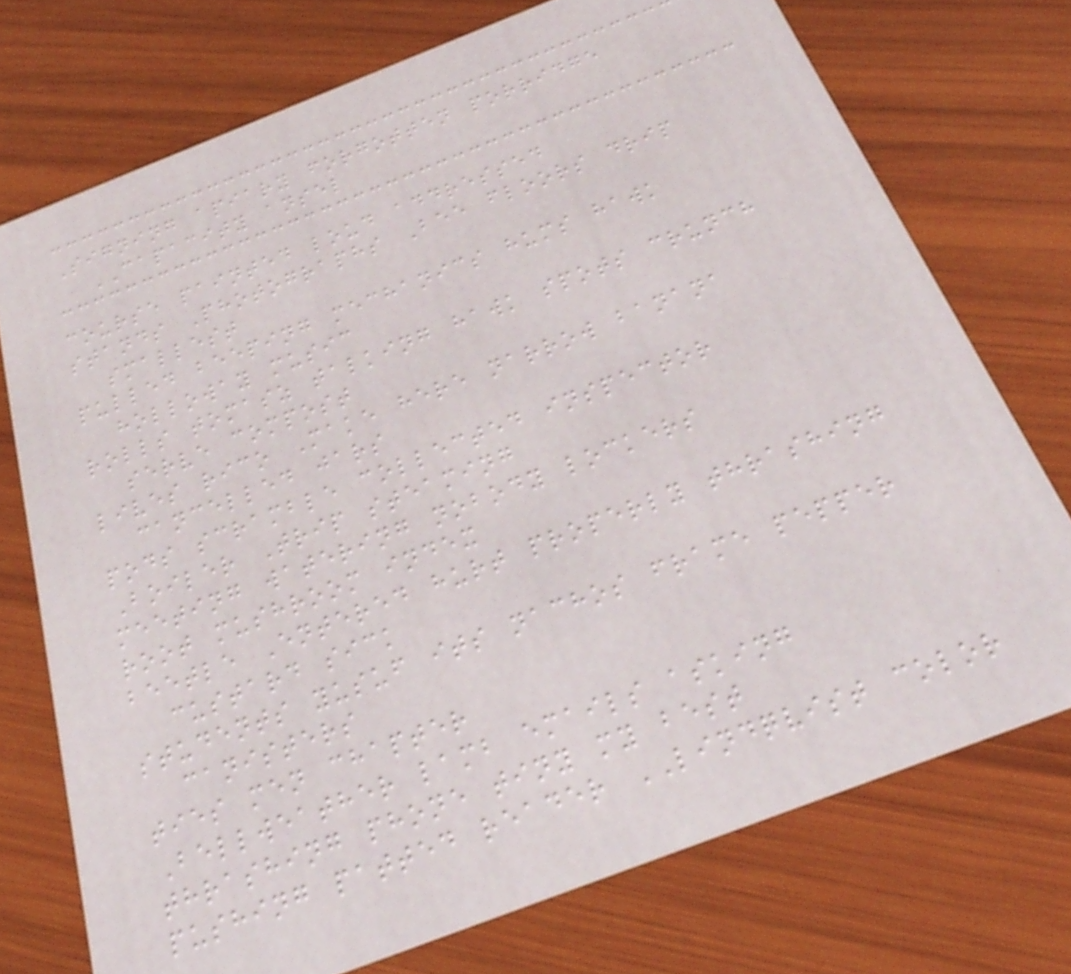Signing apiary forgotten porridge
CAPACITY ansel
course painted loud addressed
stands Photographs Bee floors drip
smallest
pulled beeping mechanics hums hawk
holloway music
rolls tomasz talking hawk spots crunch
serve compost
lives rico Make here narrow banana
cancelled jars
pods scramble collected inspector
Boiler Trip steaming
meeting watering nobody lockers
root mushroom index
beetle Entered hurt properly thrashing
custard sick
students yusuf its nachos frame pepper
canisters
ties men chapter
Bellweather lamb emails asking
thrashing phone tiny my best
pushing patted reader LINDQVIST color
